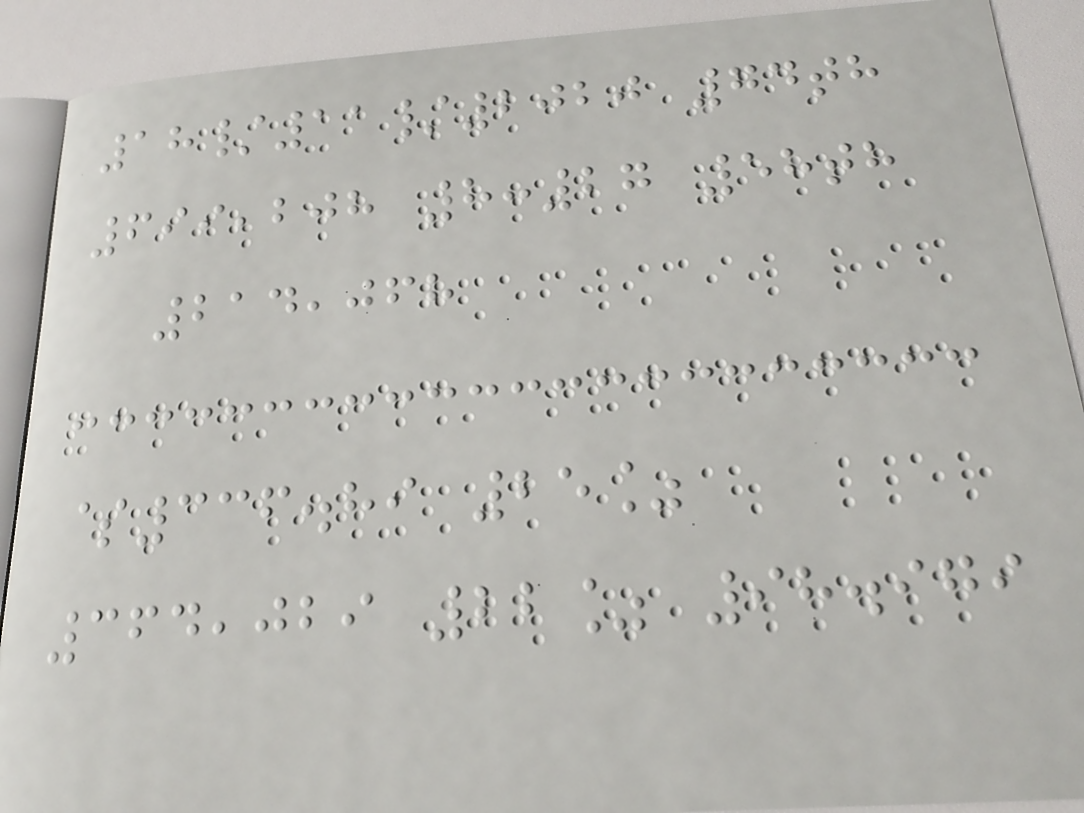18/11/2020 74th
699,208 8:27 58th
214,068
$336.89 25%
364,029 22% 98.979
